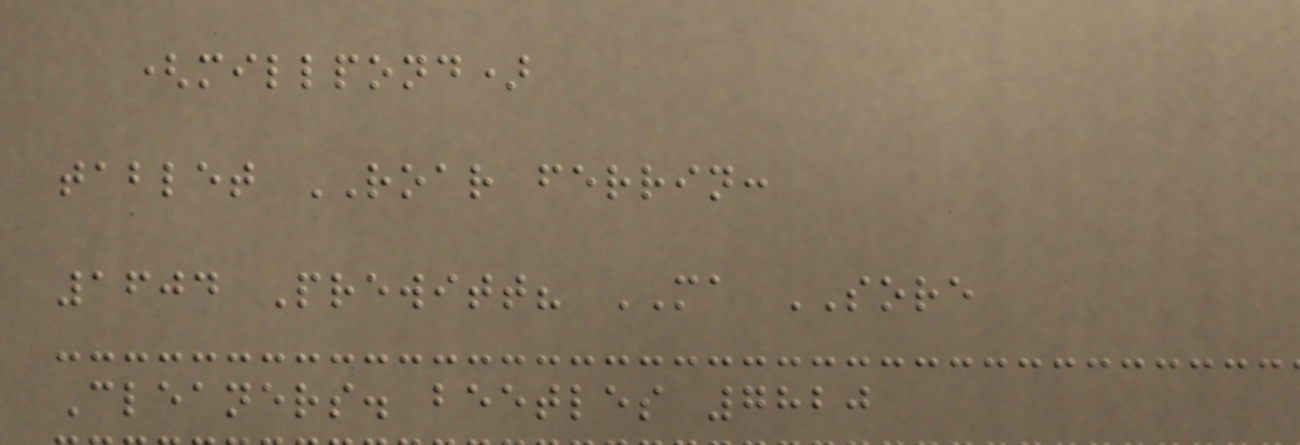(millpond)
tablet ROAR ferrin:
1604 Prewitt? MA SORE
Cleaners. beetles 7820
